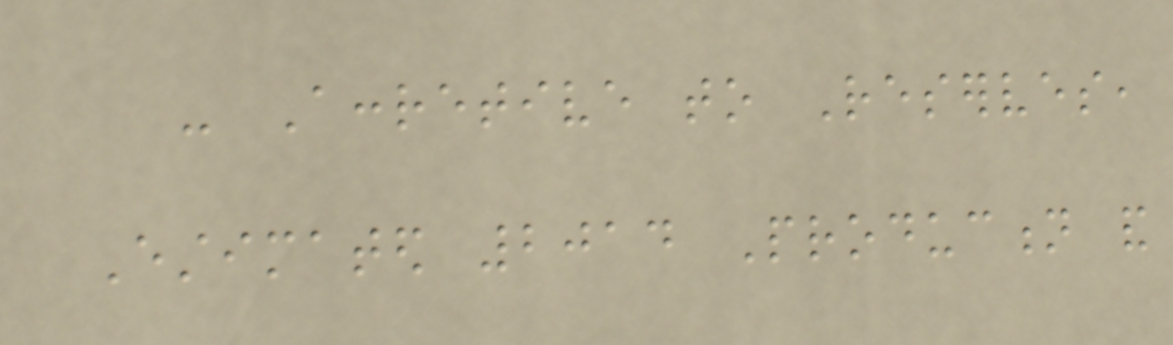- Accretive to Reserves,
Estimated 2014 Production and
